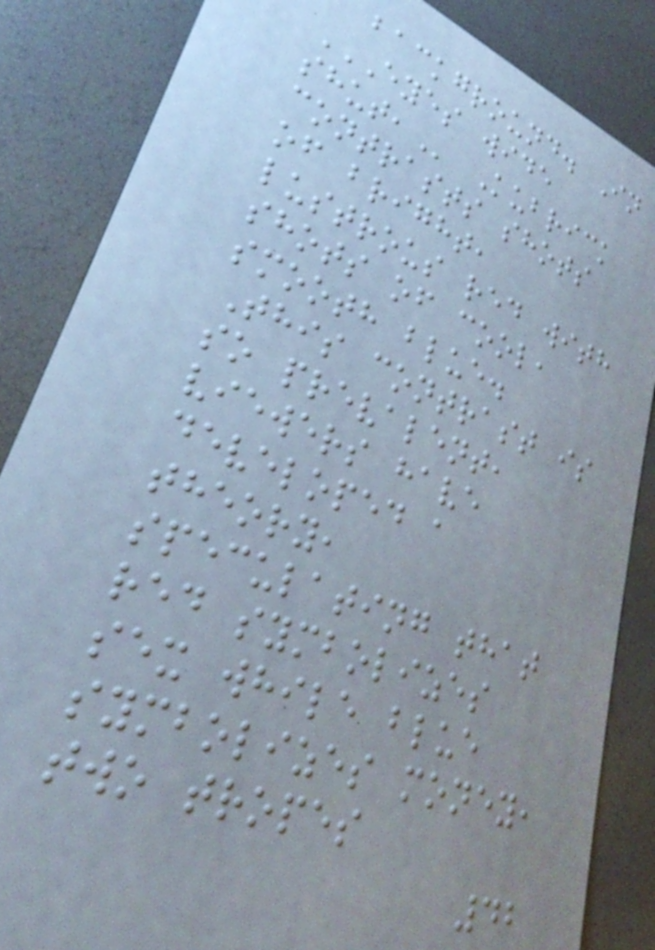background. In
EYES WIDE
SHUT, Kubrick
contrasts shots
of bright,
lustrous red with
shots of cool,
smooth blue.
This contrast is
so prevalent,
viewers have
developed a
theory,
speculating that
red symbolizes
sex while blue
symbolizes money,
two tropes
42
